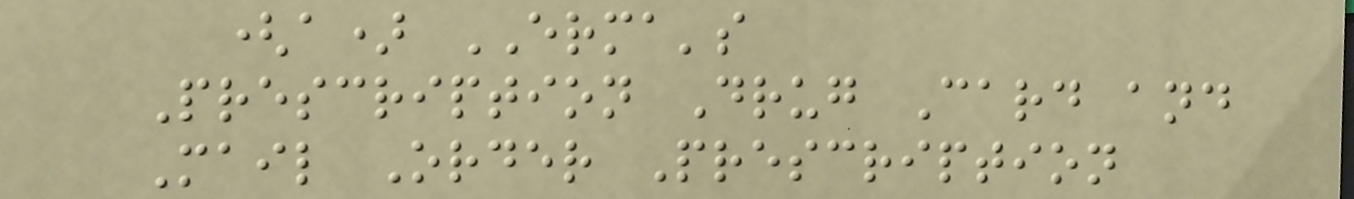(a) ERMA's
Prescription Drug Card and
Mail Order Prescription
